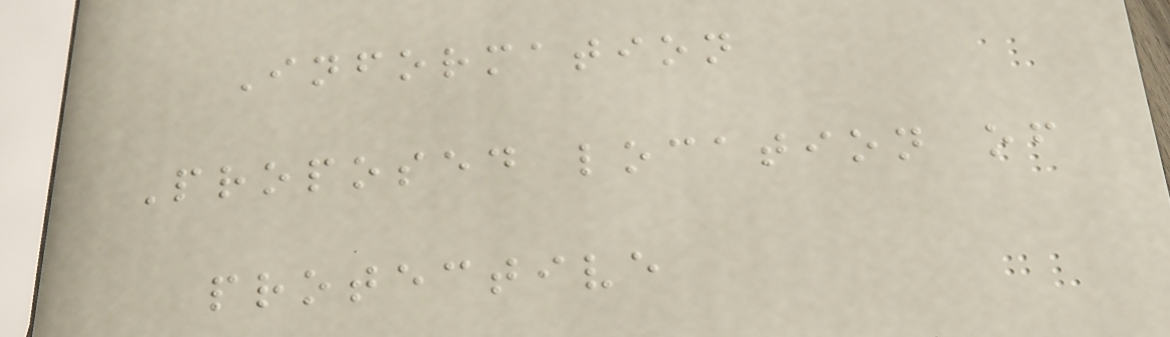Information
Proposed location of
protective
